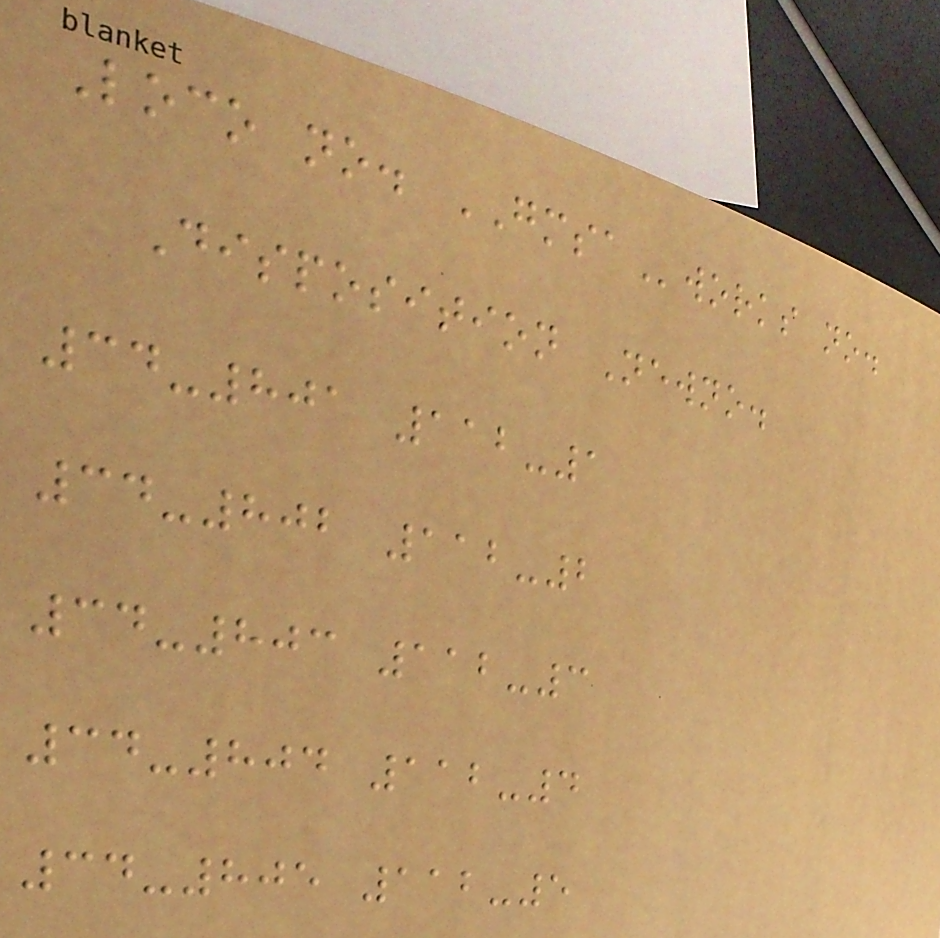Loco no. GMSAworks no.
Disposition Newno.
34-801 112-1
34-802 112-2
34-803 112-3
34-804 112-4
34-805 112-5
